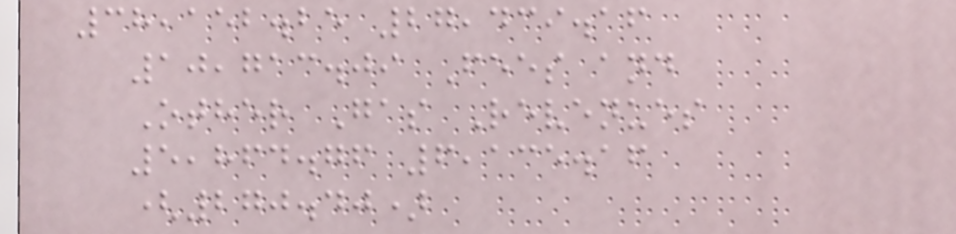38,152.25 27,439.16
10,713.09 Fees and
Other Gas Revenues
5,864.76 6,135.16
(270.40)
